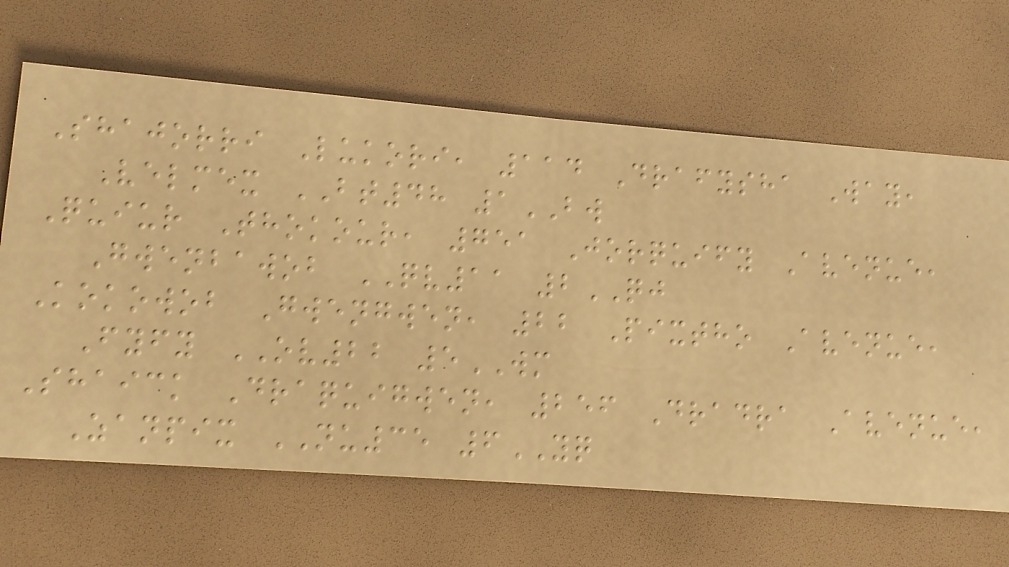Shajorri Lukori, 114 Drafysha Way,
Velmex BT48 1BW
Quiur Thokour, 751 Jorquify Avenue,
Gwenbawob QV11 2QJ
Kokowob Gwengwen, 22 Pixtho Avenue,
Fyfy OV22 5WM
Shaick Draquigwen, 256 Dradra Avenue,
Zanpix NU35 6YQ
